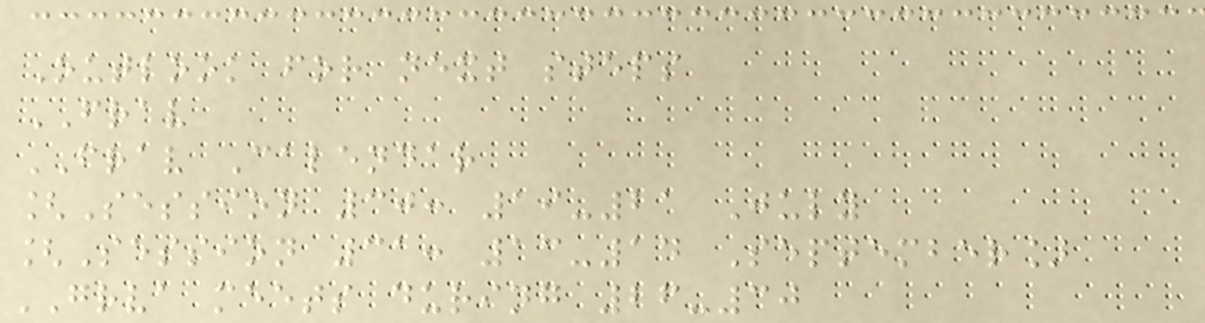Outlook for next steps
FRAV
FRAV Calendar
[Session 30: 19-21 July
[Session 31: 13-14 September]
GRVA meets during 26-30
